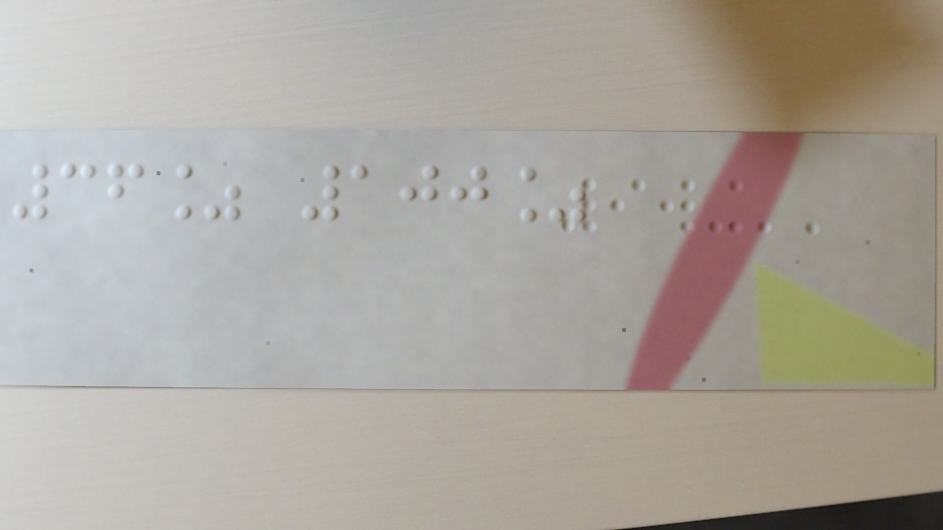36% 100%
